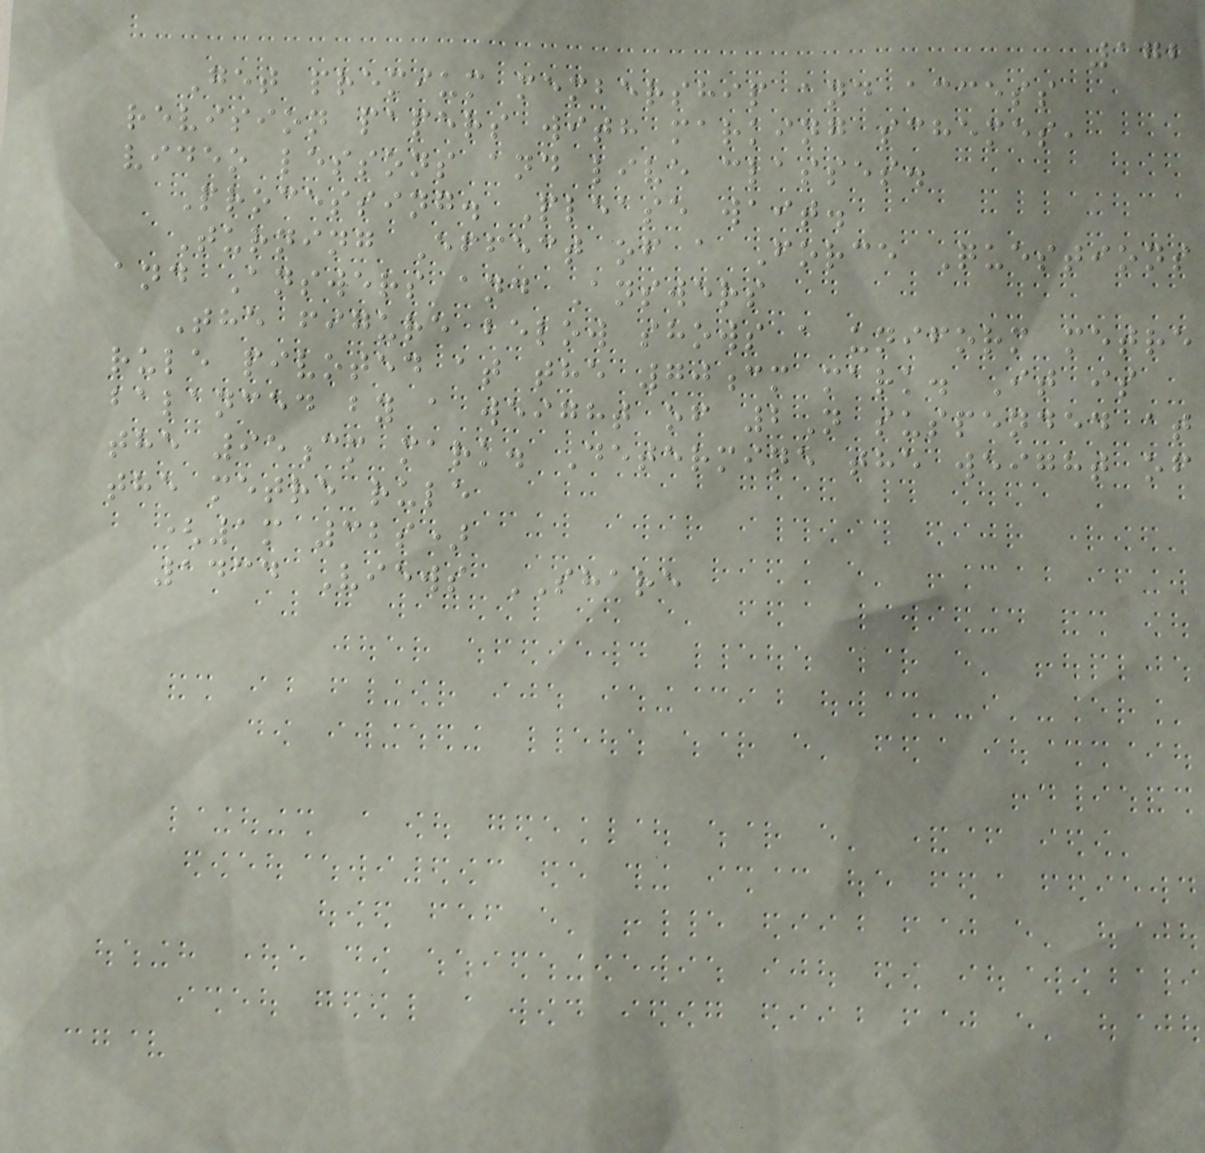172
Get premium membership and access
revision papers with marking schemes,
video lessons and live classes.
Processing. Please wait.
Turning Effect of a Force Questions
and Answers and Answers
The figure below shows a uniform metre
rule pivoted at the 70cm mark. It is
balanced by a weight of 2N suspended at
the 95cm mark. Determine the weight of
the metre rule
(1m 32s)
1434 Views SHARE
